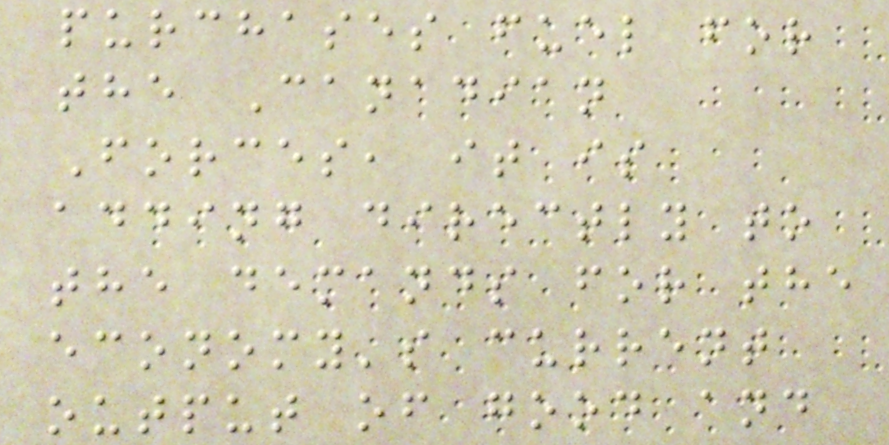purchases fuel for
the Canadian
Forces, it is
adding directly to
the demands for the
economy's current
output of good and
